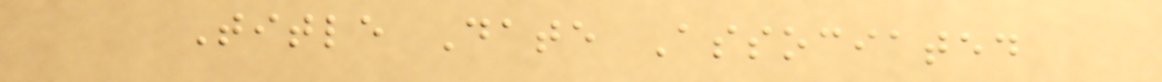Title Date Associated
